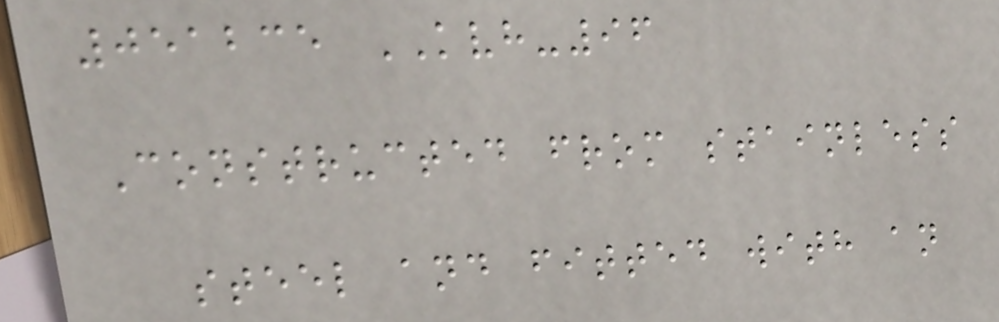051235 KVH-96
Constructed from stainless
steel and fitted with an
